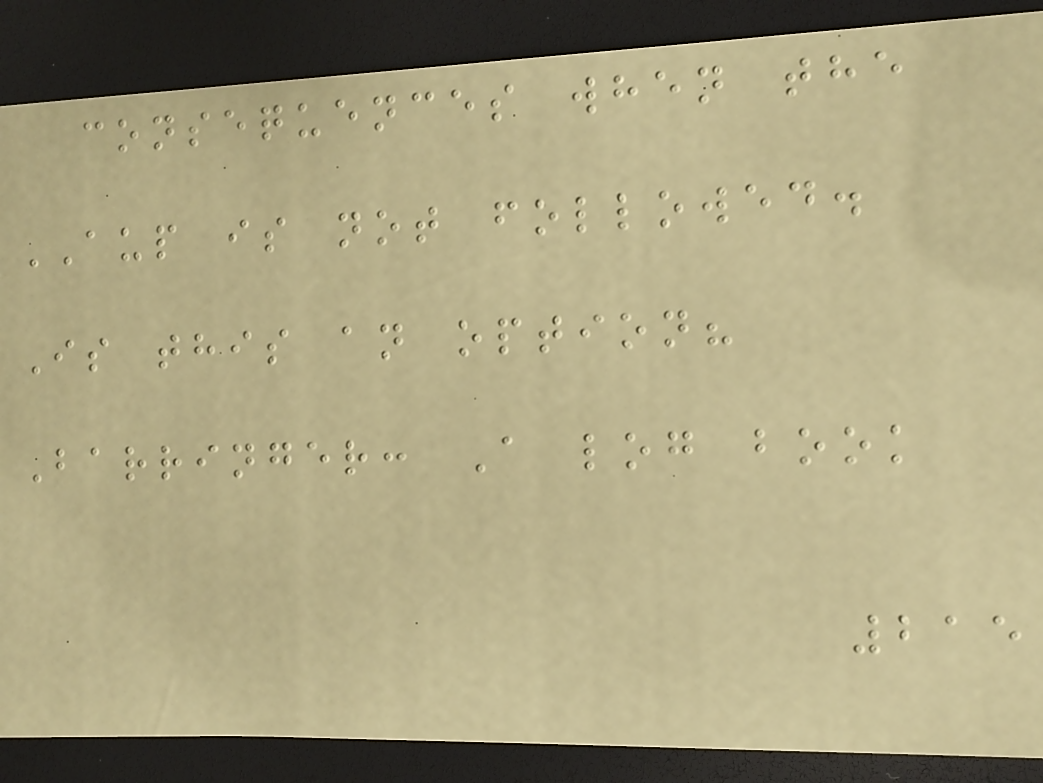consequences when the
AUP is not followed.
Is this an option?
Barringer: A log book
215
